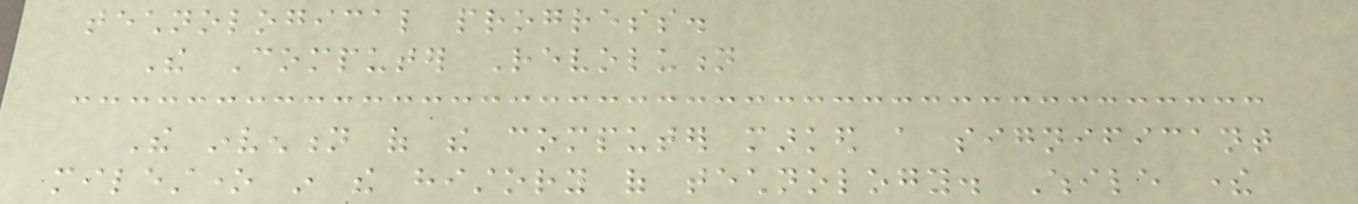technological progress.
The Computer Revolution
The invention of the computer marked a significant
milestone in the history of technology. While there
